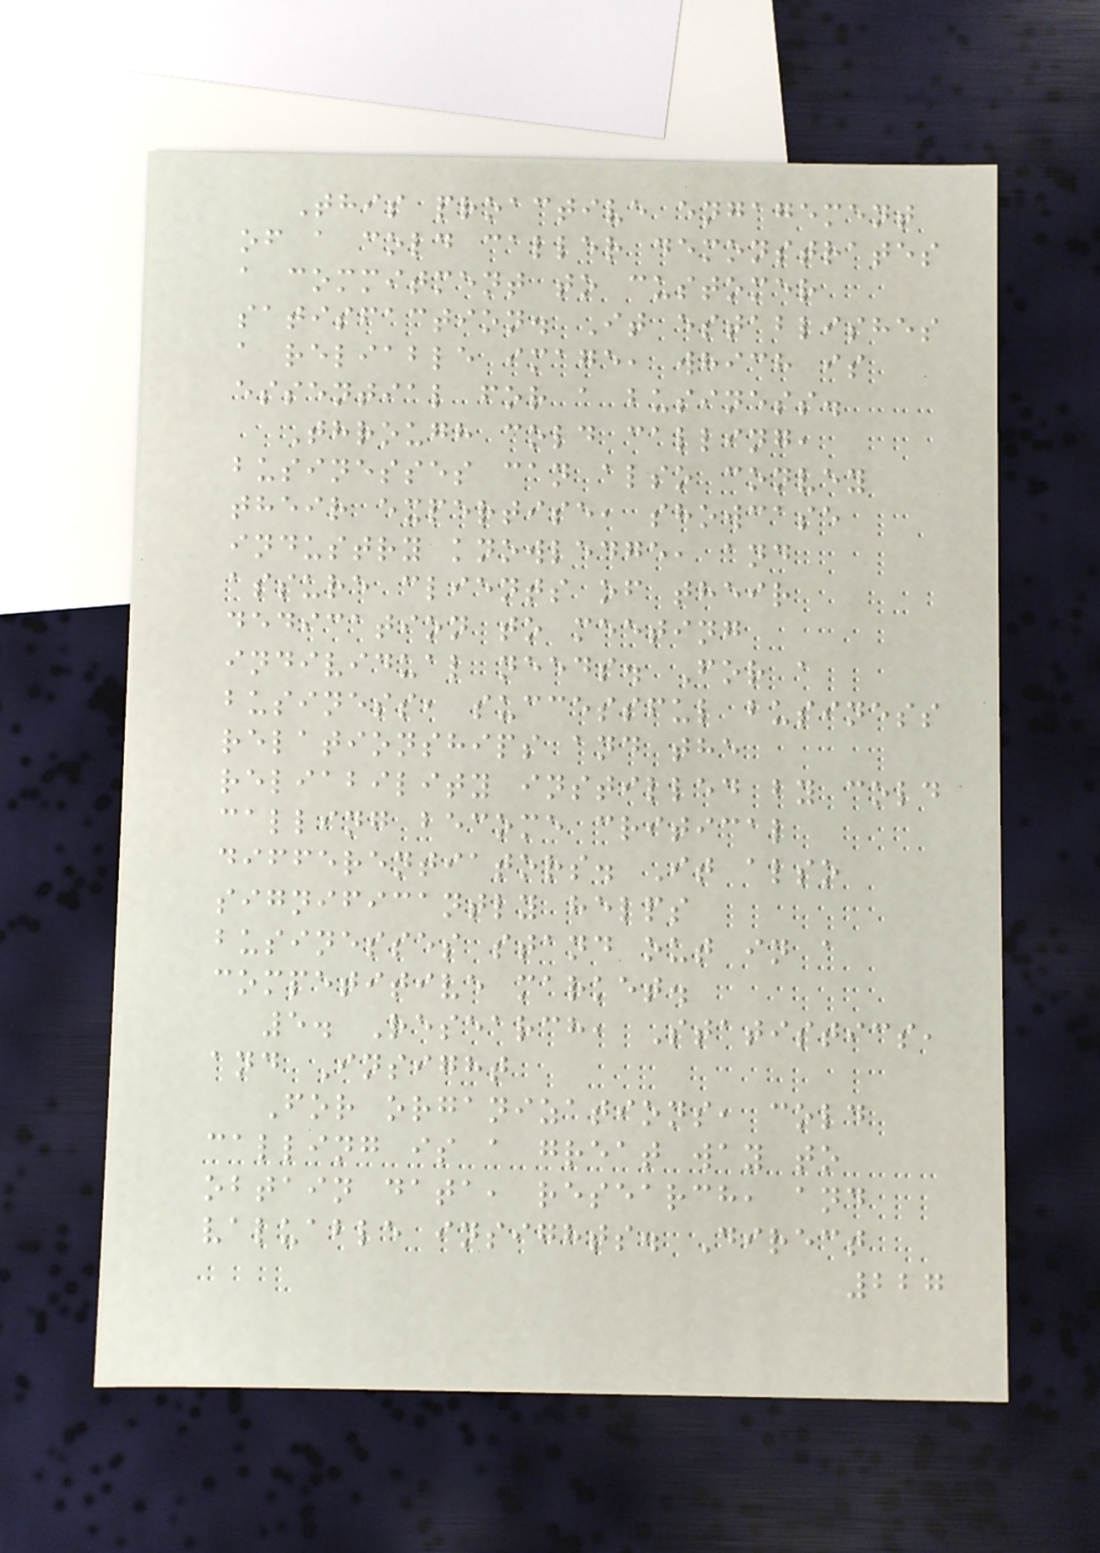This proactive engagement
of a cold caller demonstrates
a commitment to customer
satisfaction. It establishes
a reliable image, which is
essential for a business.
Through cold calling,
businesses can also convey
their expertise, showcase
industry knowledge, and
assure clients of their
dedication to meeting
individual needs. For a
business, successful business
relationships and the
reliability instilled by cold
calling become critical
differentiators. It also
significantly helps
businesses stand out in a
competitive market.
5. Research, Statistics,
and Insight
For organizations, cold
calling is a great way to
obtain data, research, and
valuable insights. Direct
227
